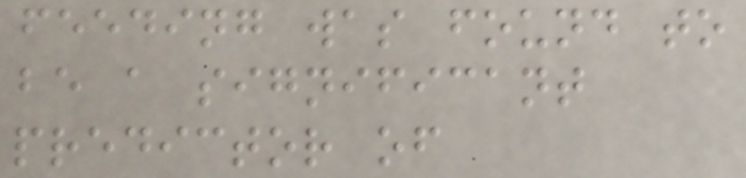feeding was found to
be a significant
predictor of
